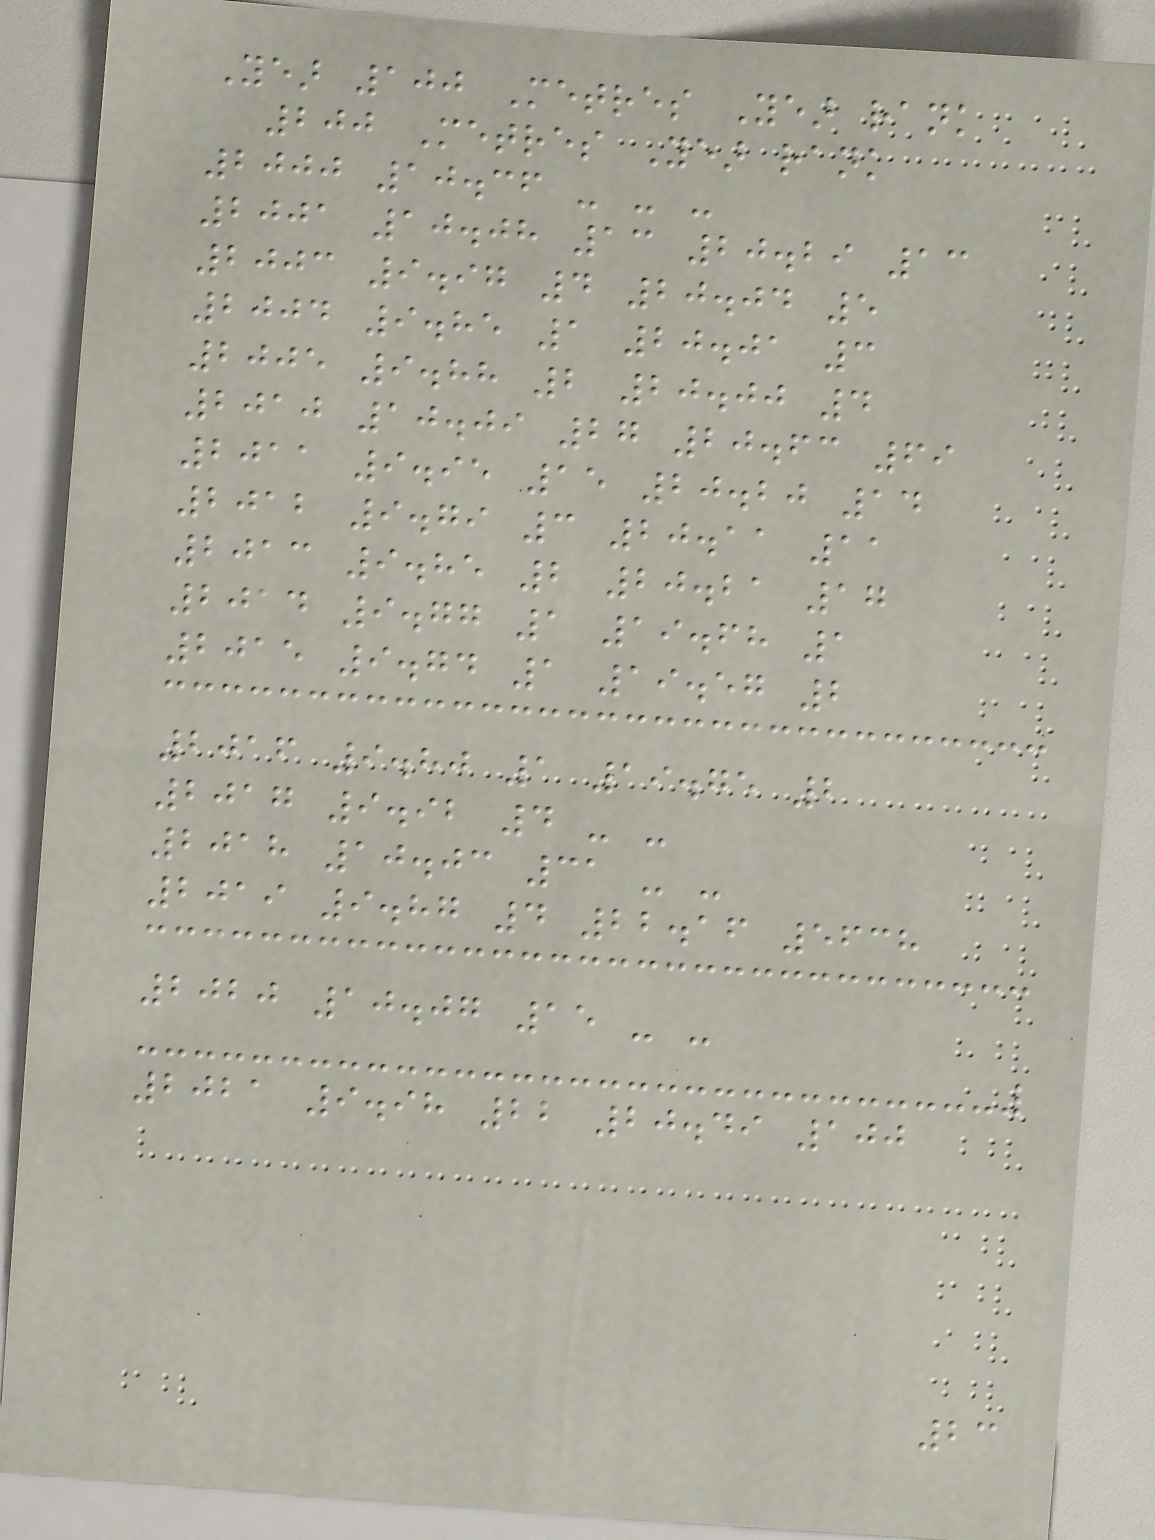Year 100 Metres Year rank
200 Metres Year rank
2000 10.36 - - -
2001 10.08 13 20.29 13
2003 9.97 4 20.04 5
2004 9.85 1 20.01 3
2005 9.88 2 20.00 4
2010 10.09 27 20.63 69
2011 9.95 15 20.20 14
2012 9.79 3 20.11 11
2013 9.85 2 20.21 17
2014 9.77 1 19.68 1
2015 9.74 1 19.57 2
2016 9.80 1 19.75 2
2017 9.92 4 - -
2018 10.03 31 - -
2019 9.87 4 22.16 5638
2020 10.07 15 - -
2021 9.98 22 20.49 100
23
